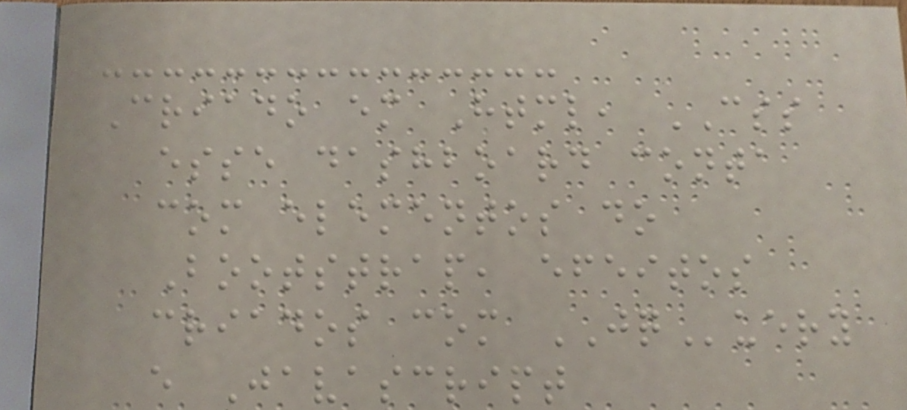Criado em Html, CSS
esse dashboard conta
com elementos do
Bootstrap, efeitos
criados com JQuery
e Javascript
